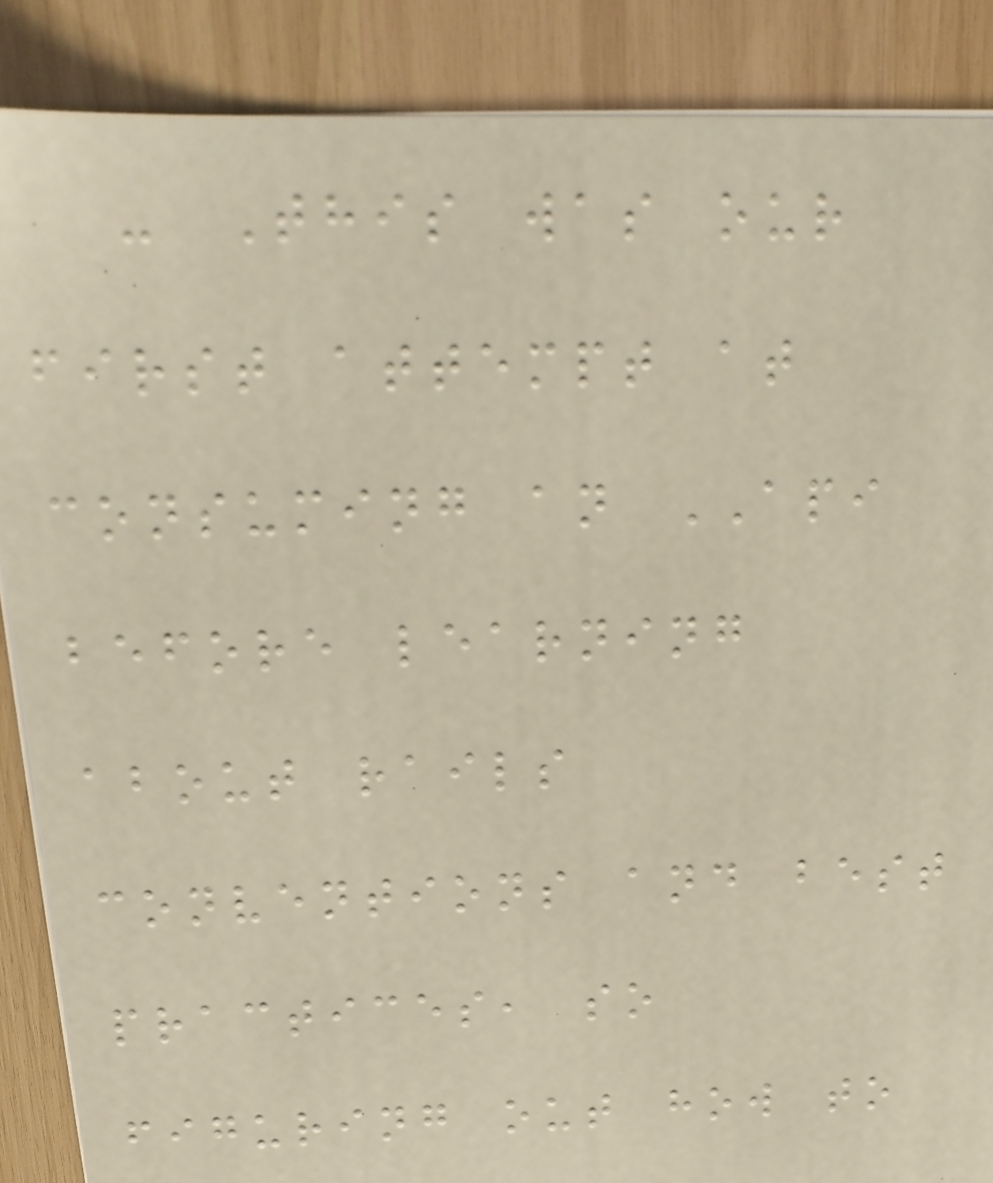- This was our
first attempt at
consuming an API
before learning
about rails
conventions and best
practices, so
figuring out how to
